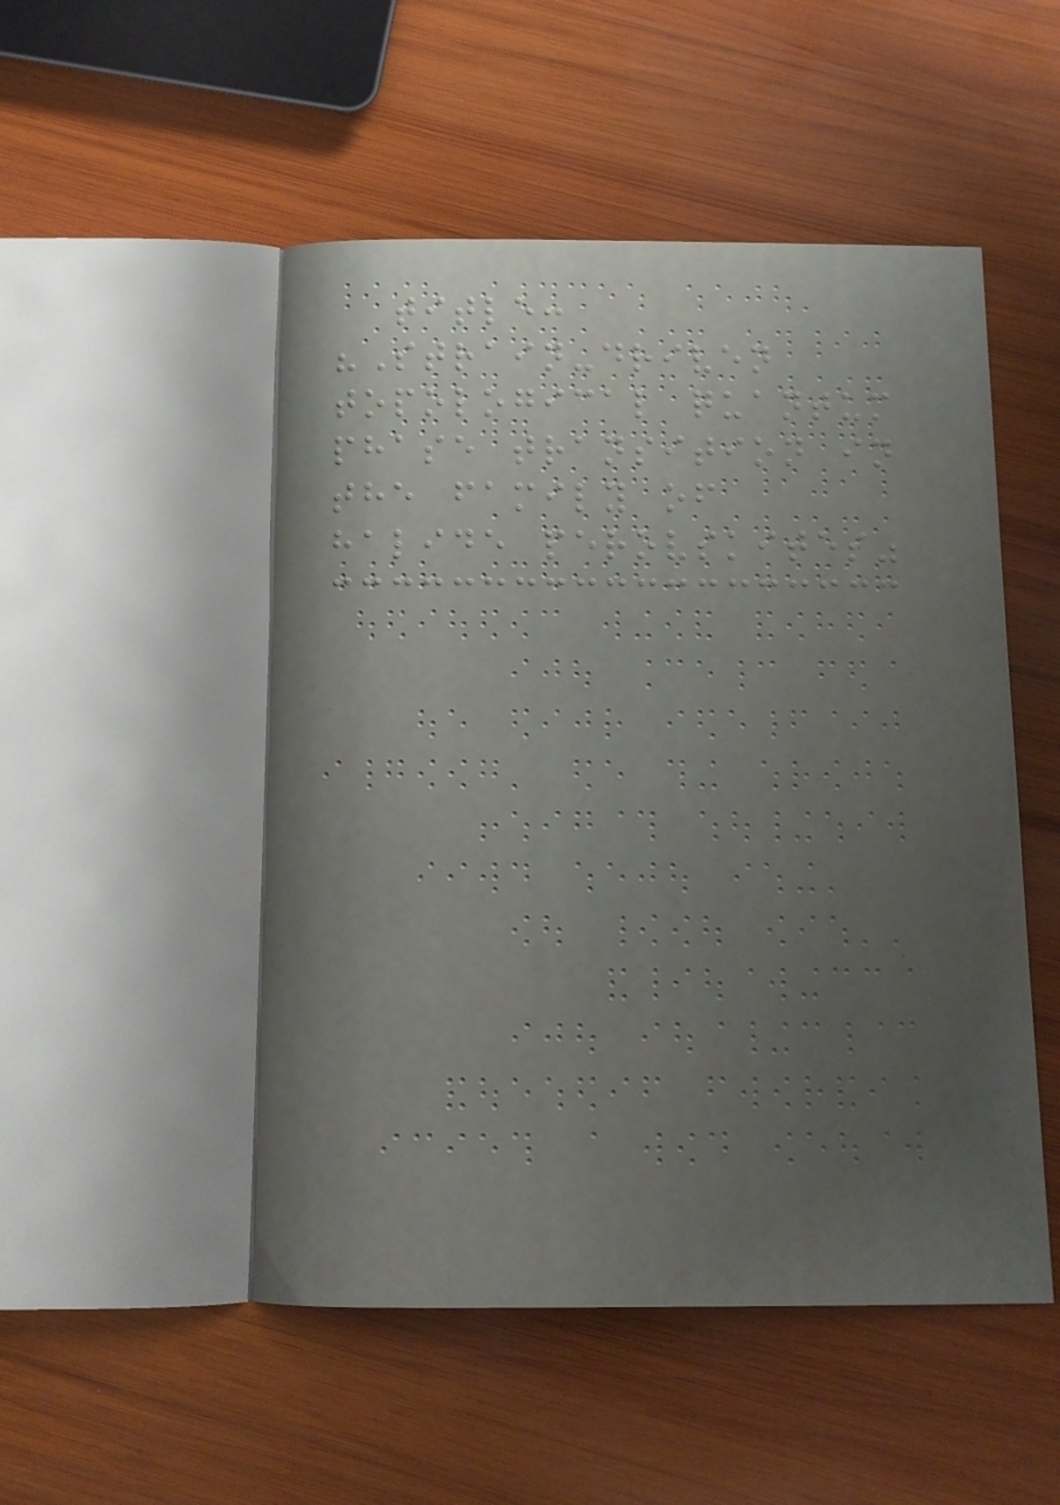title:
"Strain-driven
topological quantum
phase transition in
the family of
halide perovskites"
